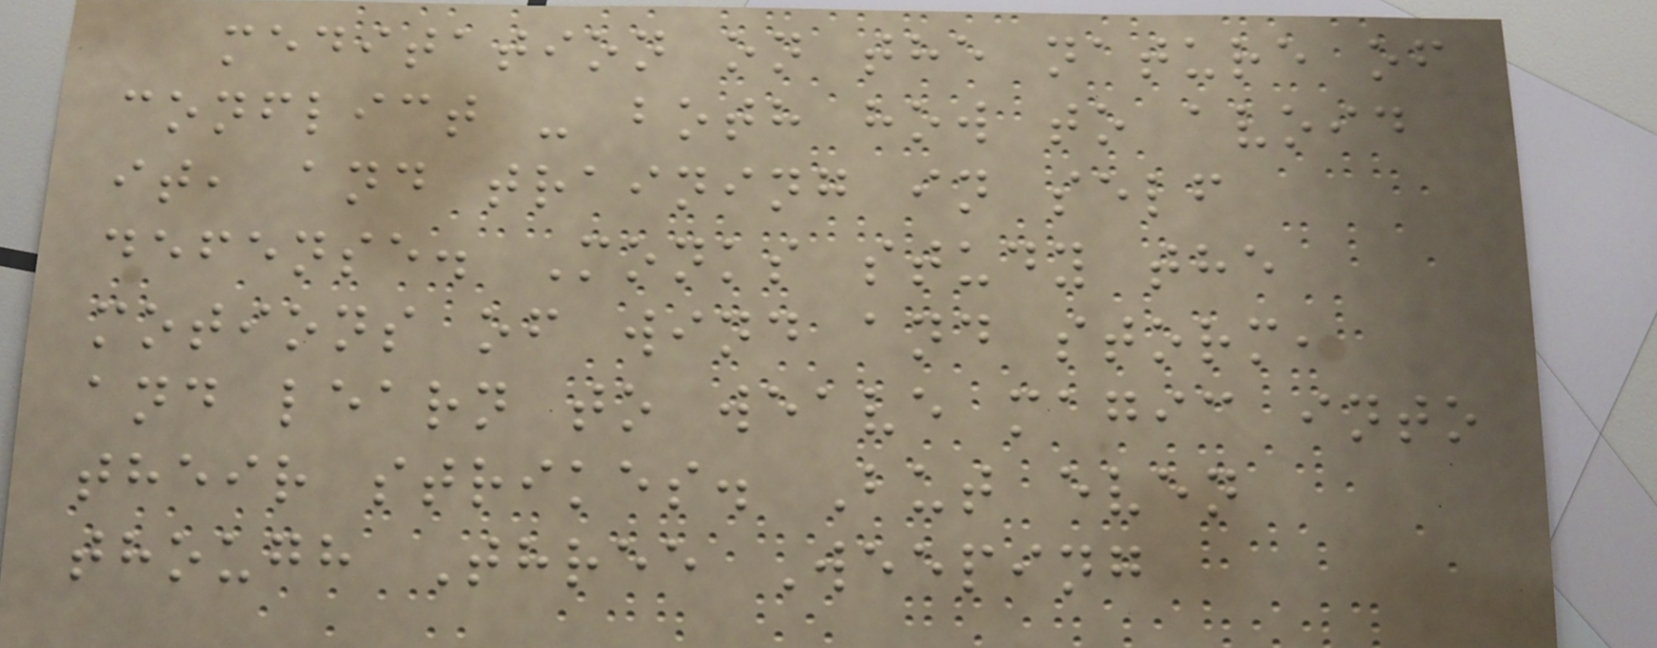meditation on the nature of
conflict - both how to avoid
it, and training in self
defense. Monks study the
motions of wind and storm,
and learn to weave magic into
their strikes. But even
though Three Weeping
